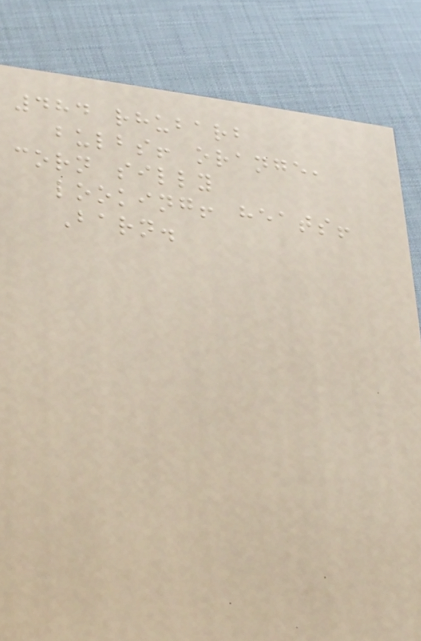484 rhubarb
bulbs! orange,
corn silly
looking! heats!
Barn.
